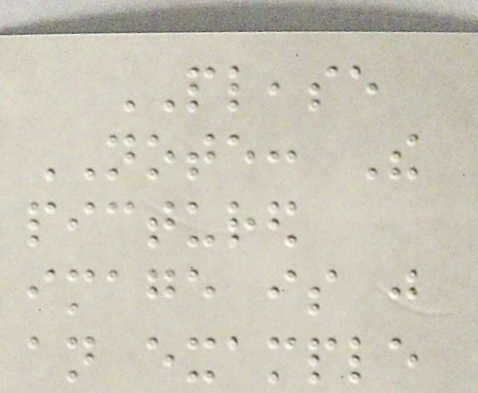PLEASE
NOTE: The
pictured
image is just
an example
